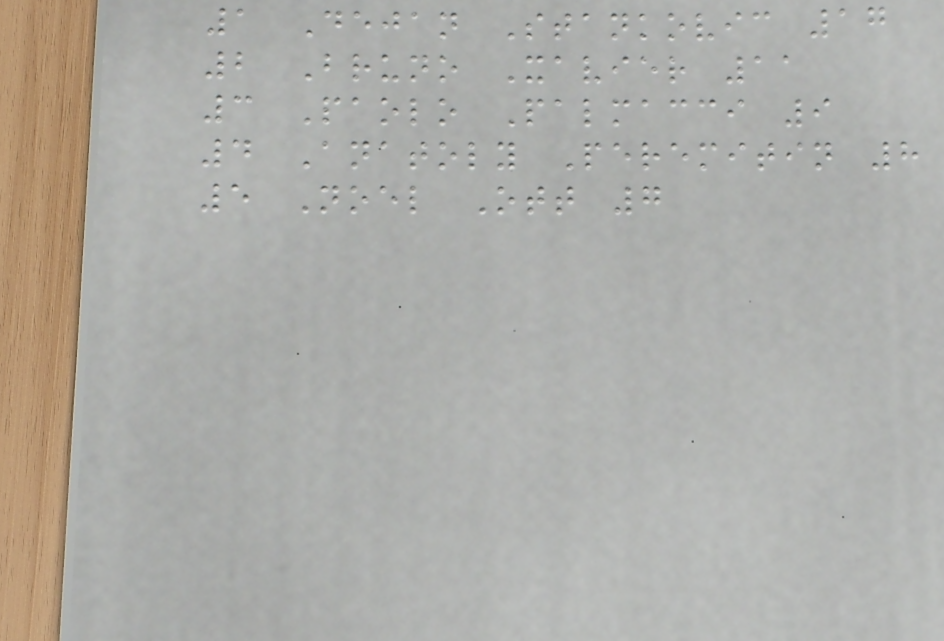1 Dejan Stankovic 17
2 Bruno Xavier 11
3 Paolo Palmacci 9
4 Anatoly Peremitin 8
5 Noel Ott 7
